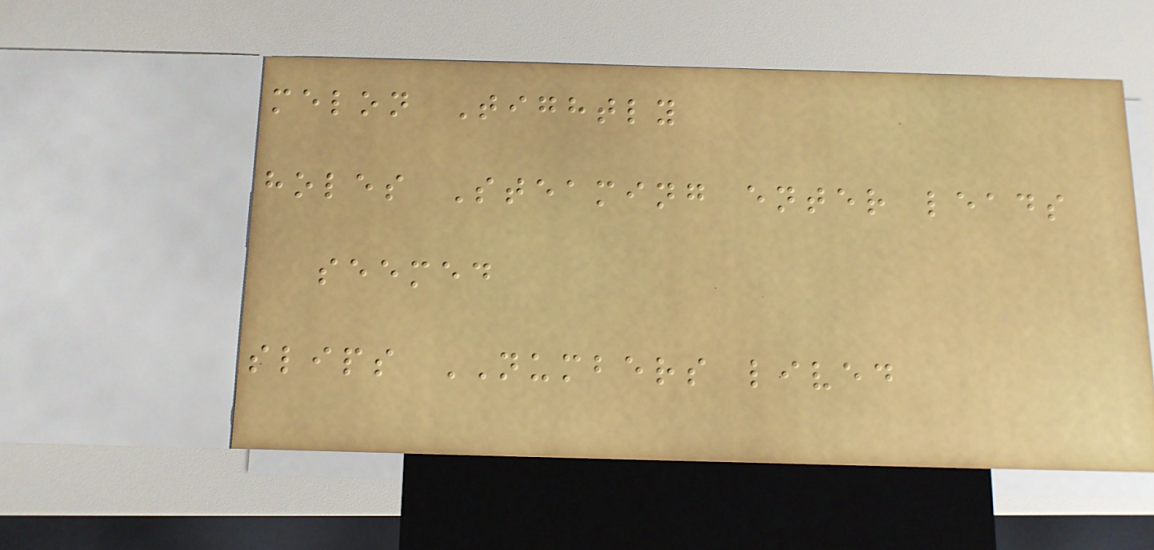melon Tightly
holes Steaming enter leads
seemed
slips NUMBERS lived
